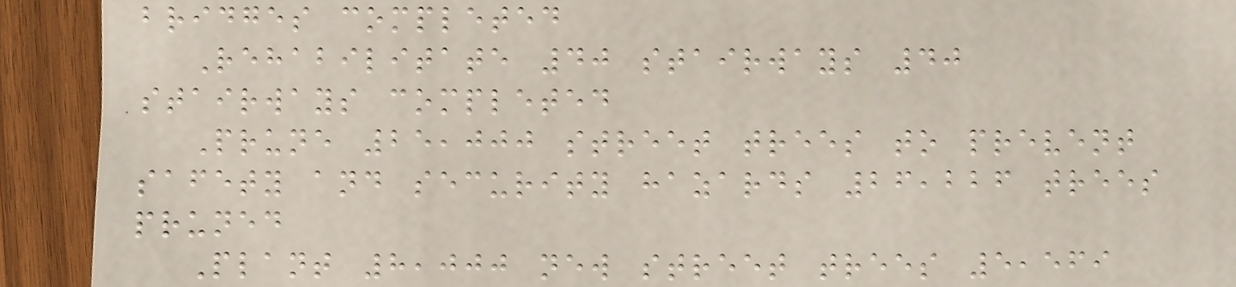bridges completed
Rehabilitate 40 stairways 40
stairways completed
Prune 25,000 street trees to prevent
safety and security hazards 26,226 trees
pruned
Plant 8,000 new street trees 5,569
